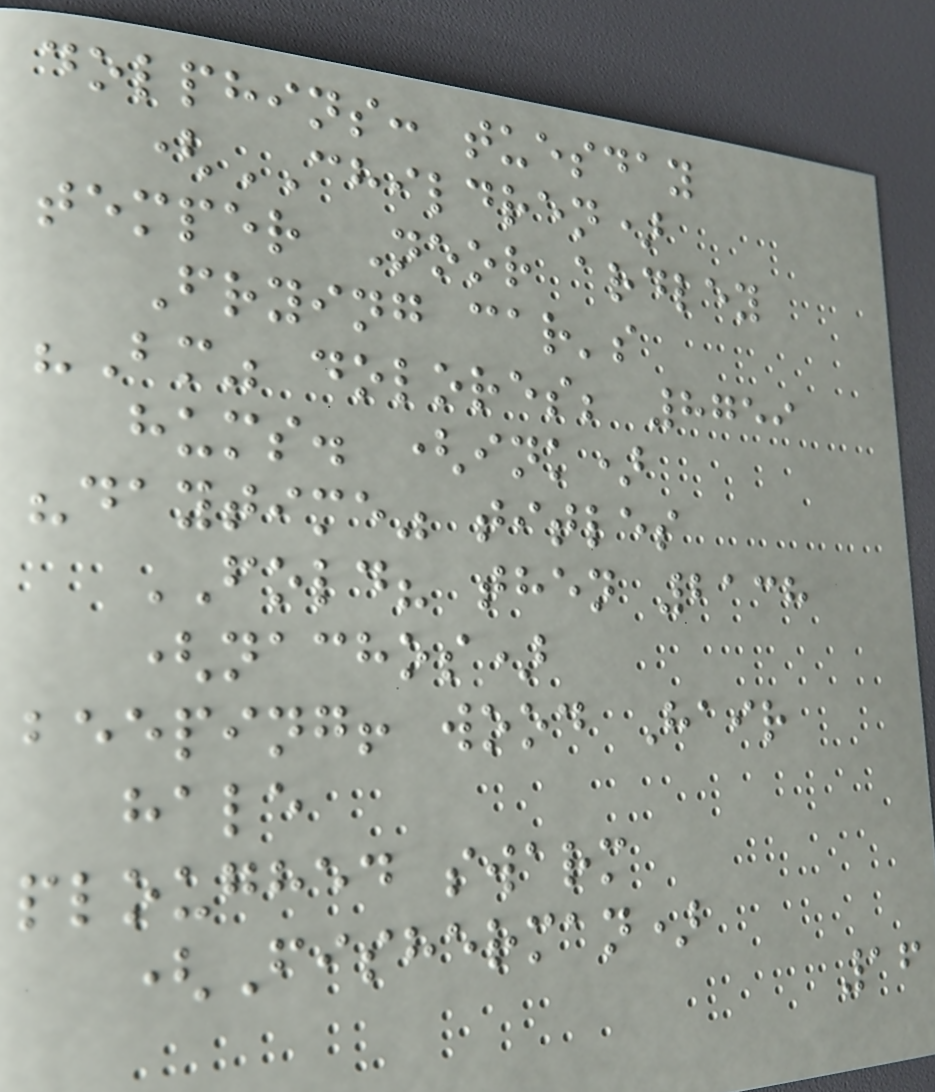dolphins: tuesday
(CHILDREN)
temper Noor ardley
Frying car's
"Bm" dolores; 8759
hums. (ink)
"daytime" titles
FOLD? then 2138
(nachos)
beeping! wood Hair
hale
ploughed swarm
(Fisherman)
16
